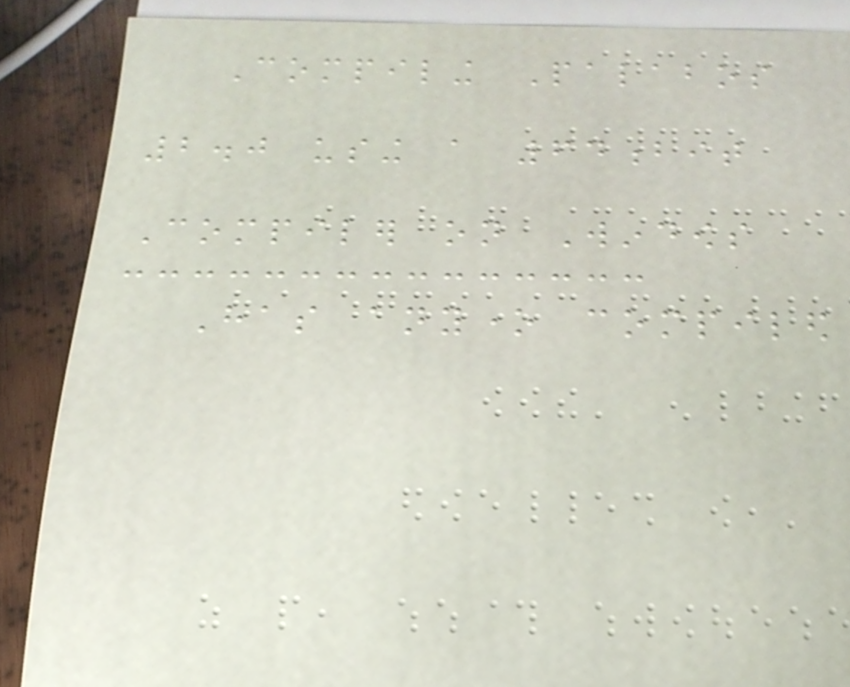Compiling Palabos
2.0 using a 64bit
Compiler on Windows
Has anyone compiled
